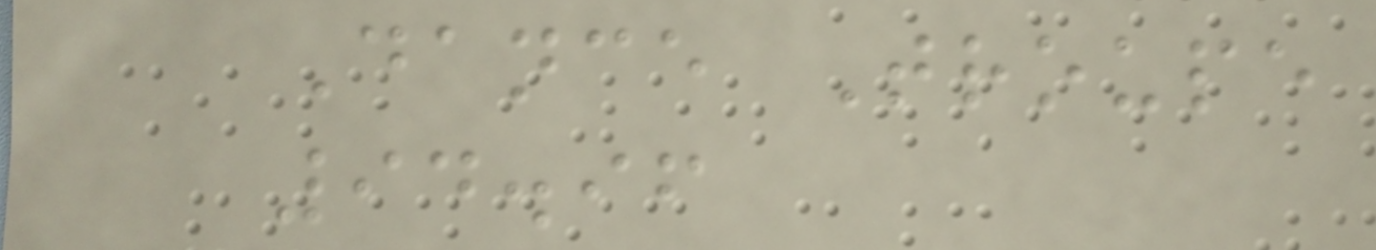Dance Troupe
94.96
